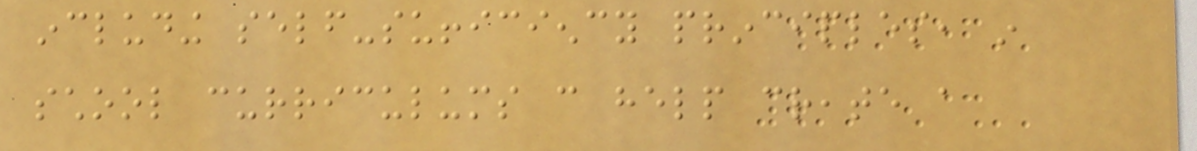including self-sufficiency principles, in
school curriculums can help create a
